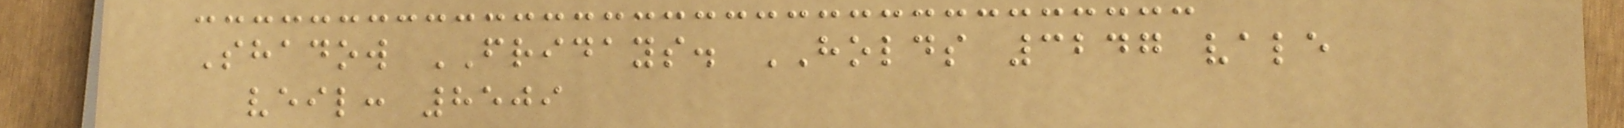Shadow FRIDAYS. HOLDS 3247 vale
veil: 8509
